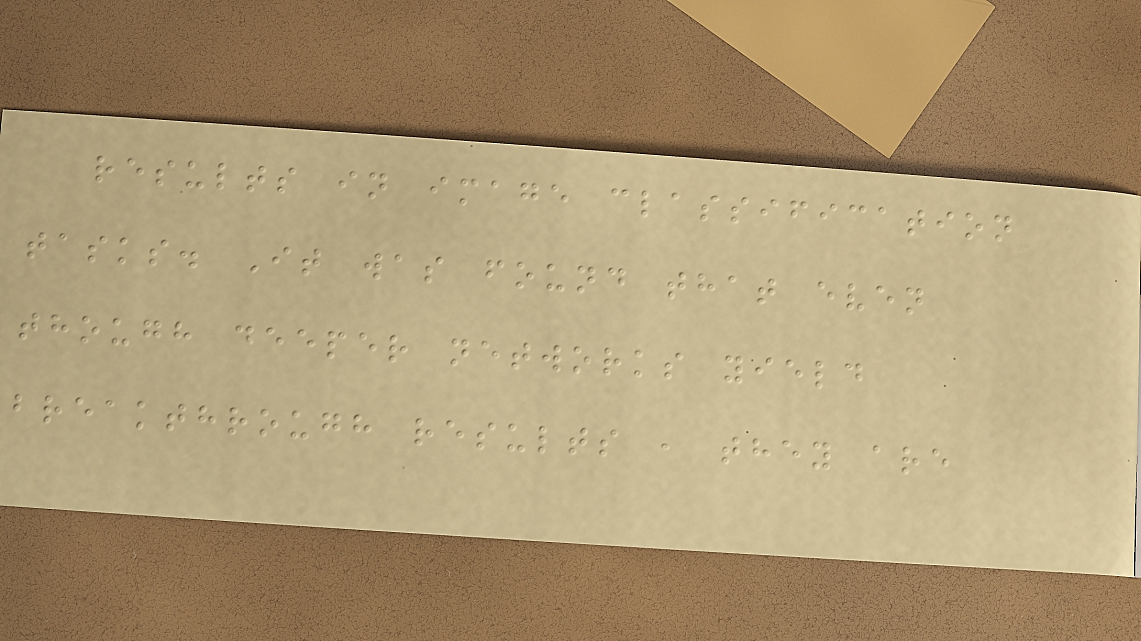results in image classification
tasks. It was found that even
though deeper networks yield
breakthrough results , they are
